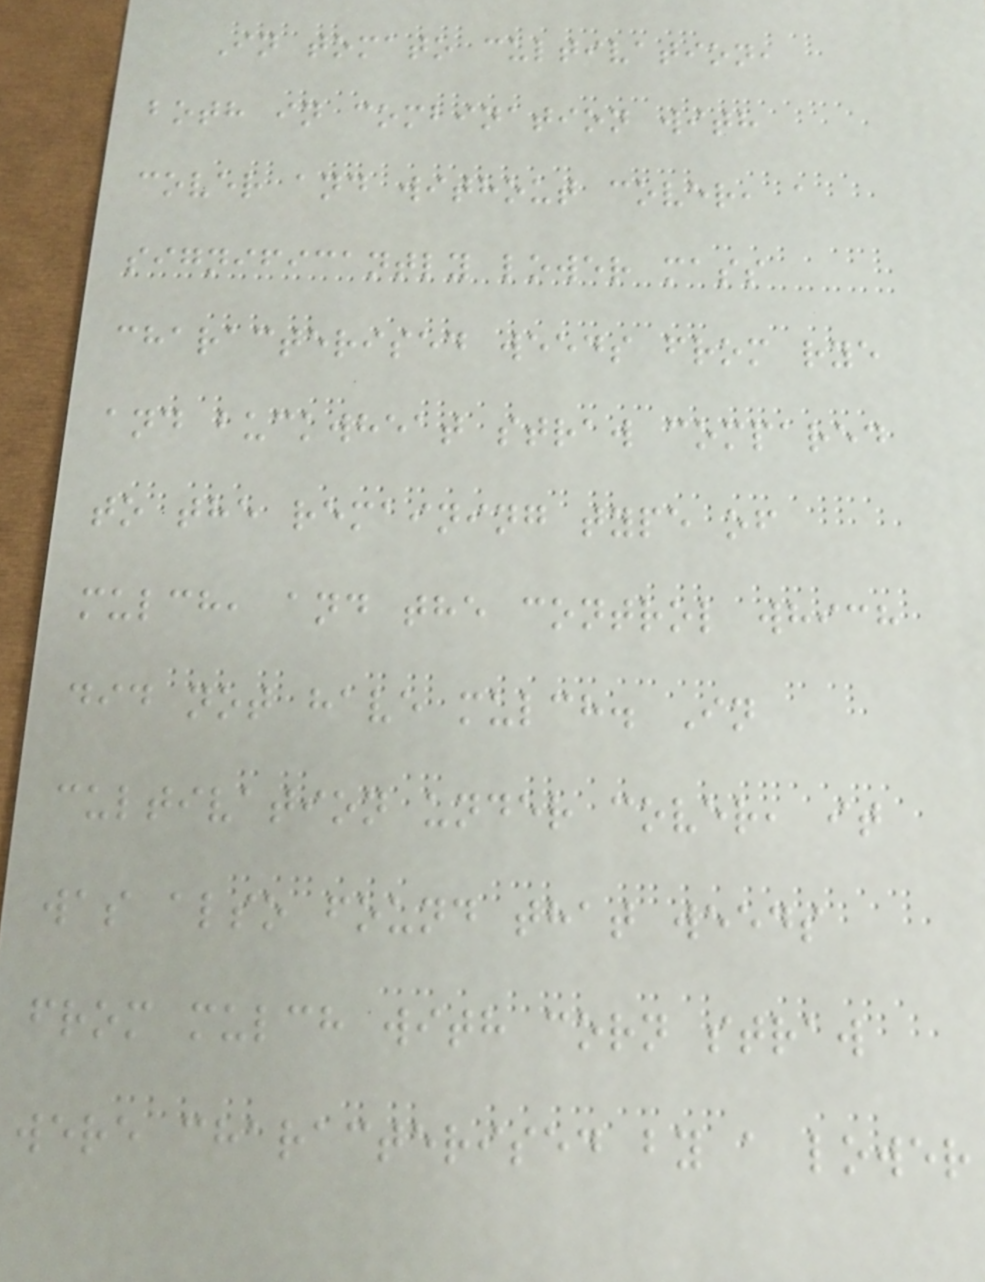In tomato cultivation,
both in combination with
cover and without cover, a
significantly lower mass
characterised weeds from rye
and buckwheat straw compared
to the remaining type of
mulch, and the control which
did not have mulch. In
cultivation under cover, it
was also found that weeds
from mulch with corn straw
were characterised by a lower
